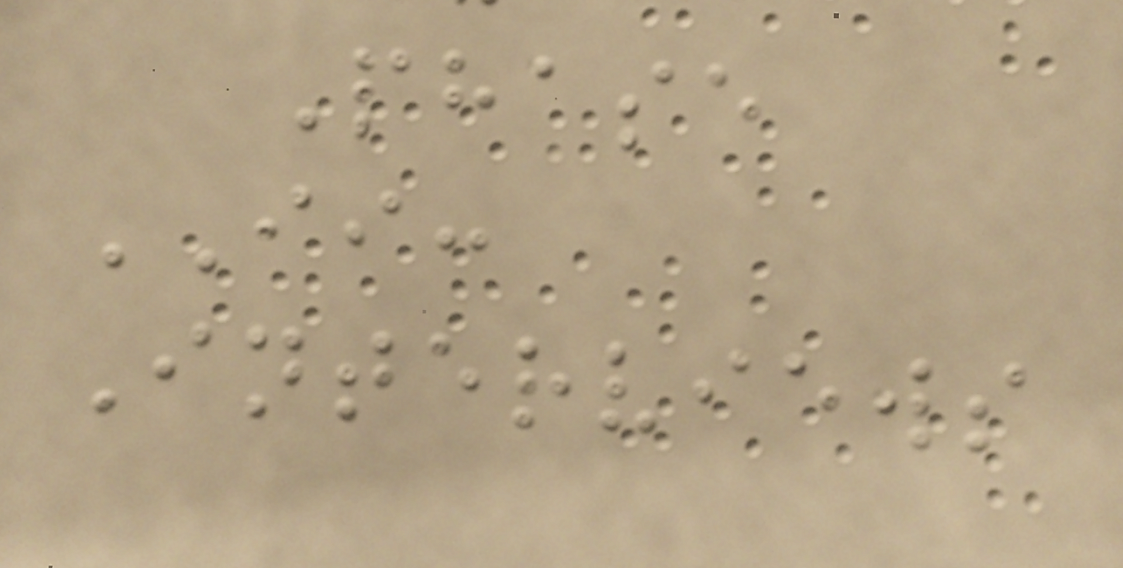Phase
II:
Interviews
